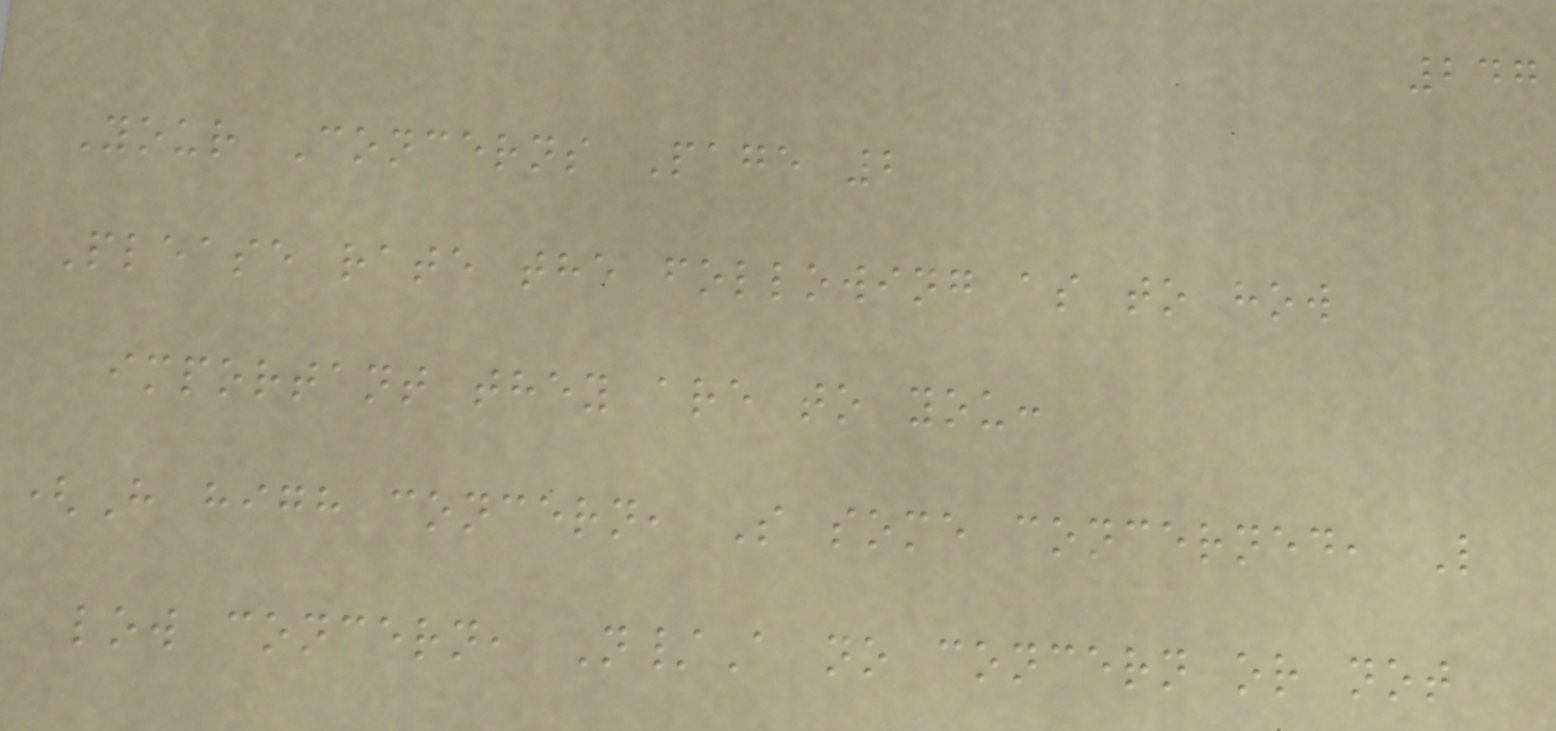247
Your Concerns Page 2
Please rate the following as to how
important they are to you:
(H high concern, S some concerned, L
low concern, N/A no concern or not
